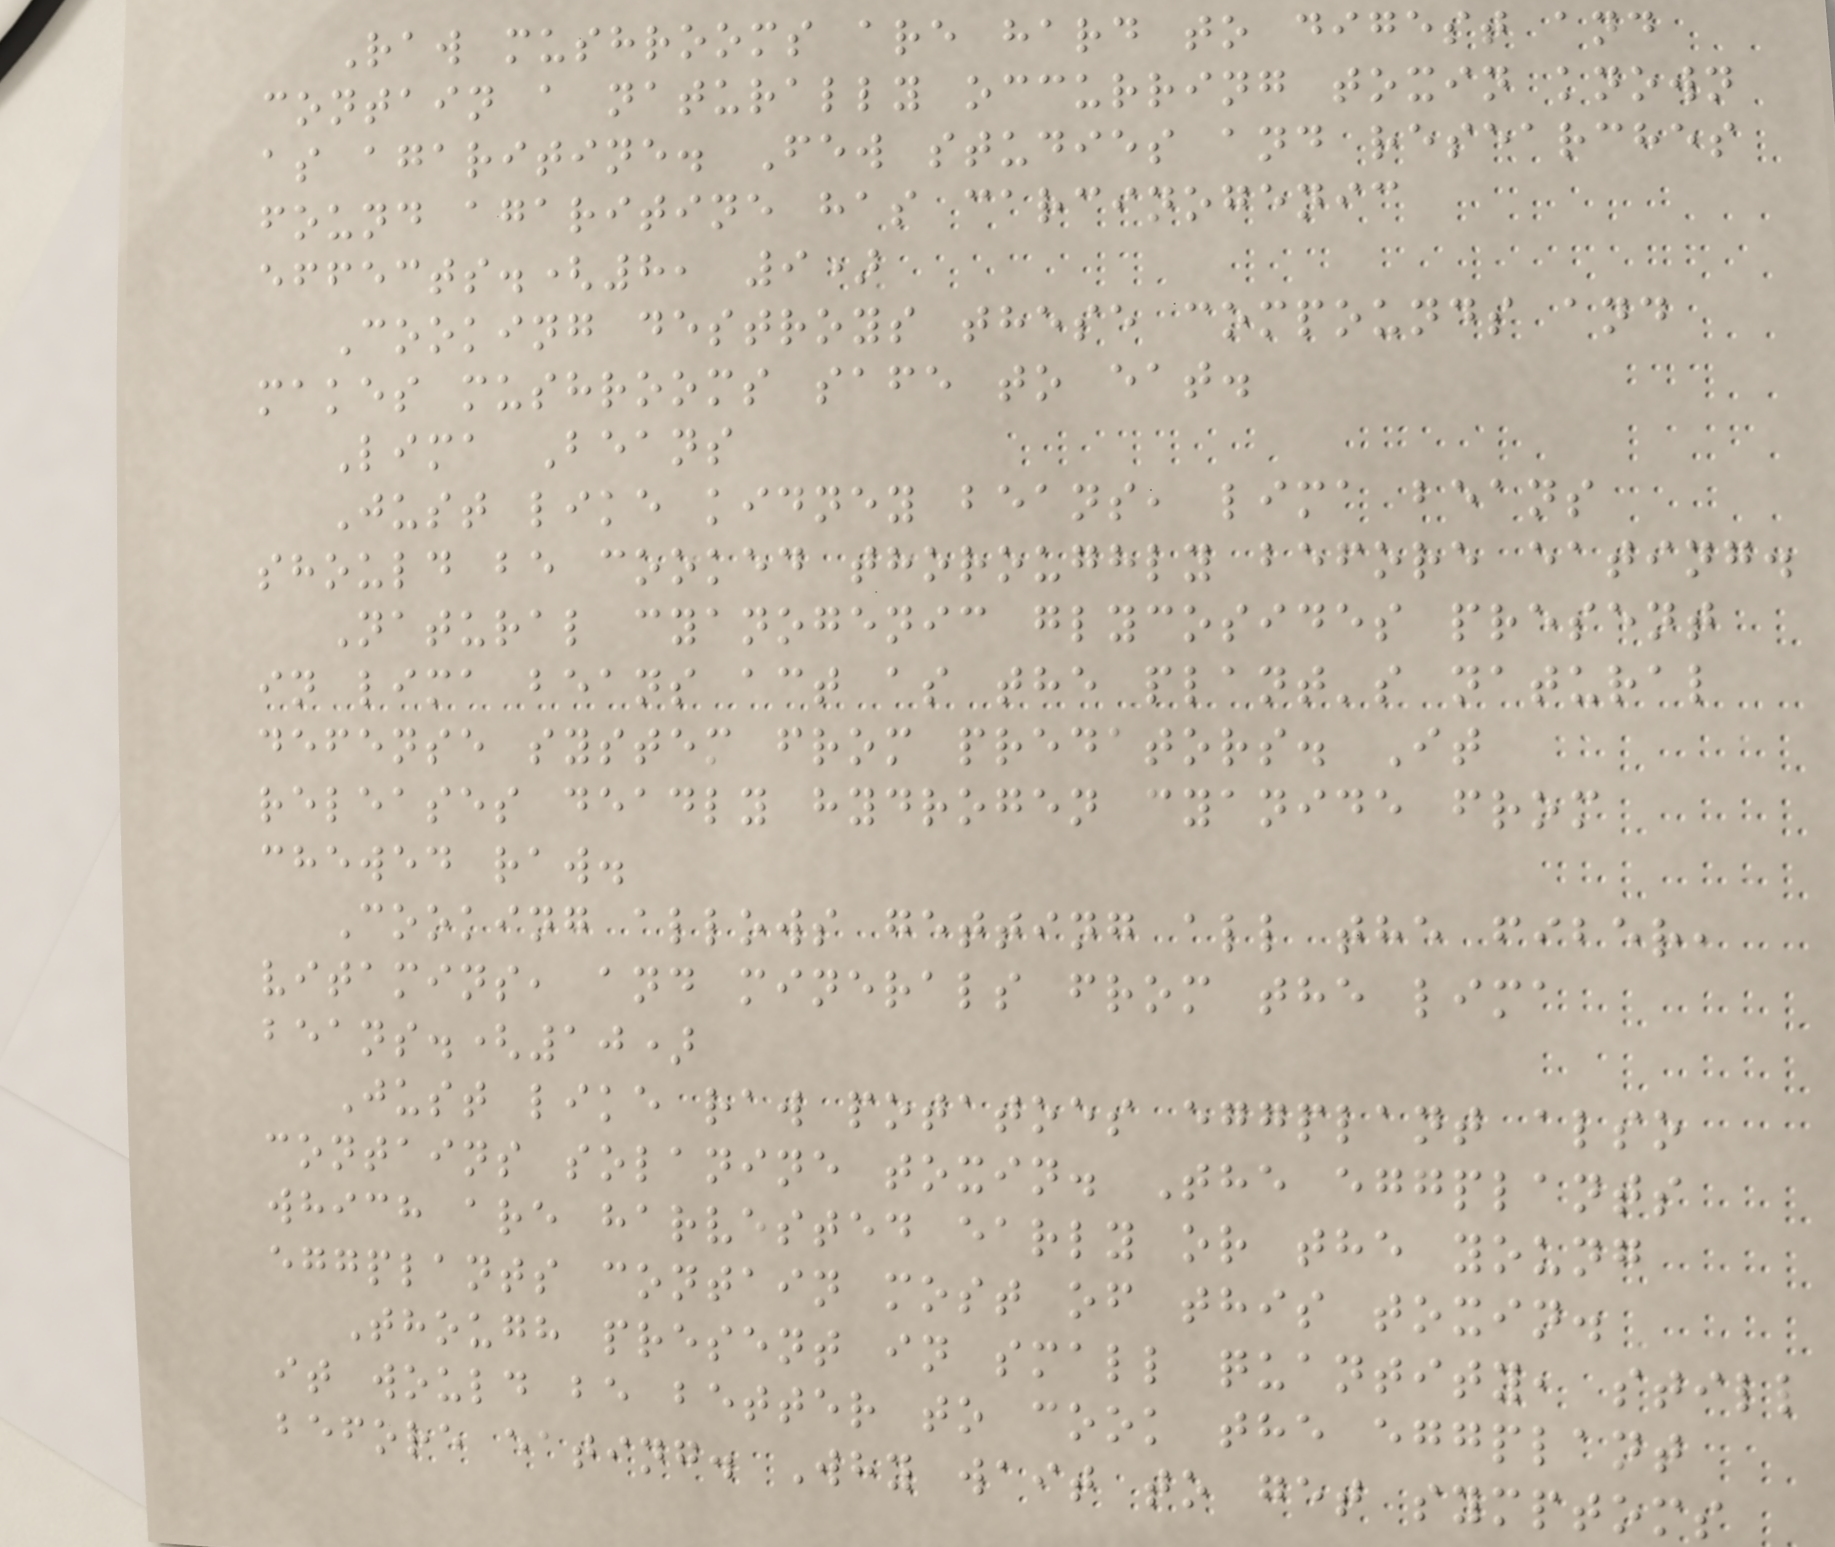Raw mushrooms are hard to digest and
contain a naturally occurring toxin known
as agaritine. Few studies and researches
found agaritine has carcinogenic
effects.(8, 9)
Cooking destroys these compounds and
makes mushrooms safe to eat.
Lima Beans
Just like kidney beans, lima beans
should be cooked thoroughly before eating.
Natural cyanogenic glycosides present
in lima beans act as the plant's natural
defense system from predators. It
releases deadly hydrogen cyanide from
chewed raw.
Cooking allows getting all the fiber,
vitamins, and minerals from the lima
beans.(10)
Just like raw potatoes eggplant also
contains solanine toxin. The eggplants
which are harvested early or the young
eggplants contain most of this toxin.
Though present in small quantity, still
it would be better to cook the eggplant
before eating. Why wait to get symptoms
